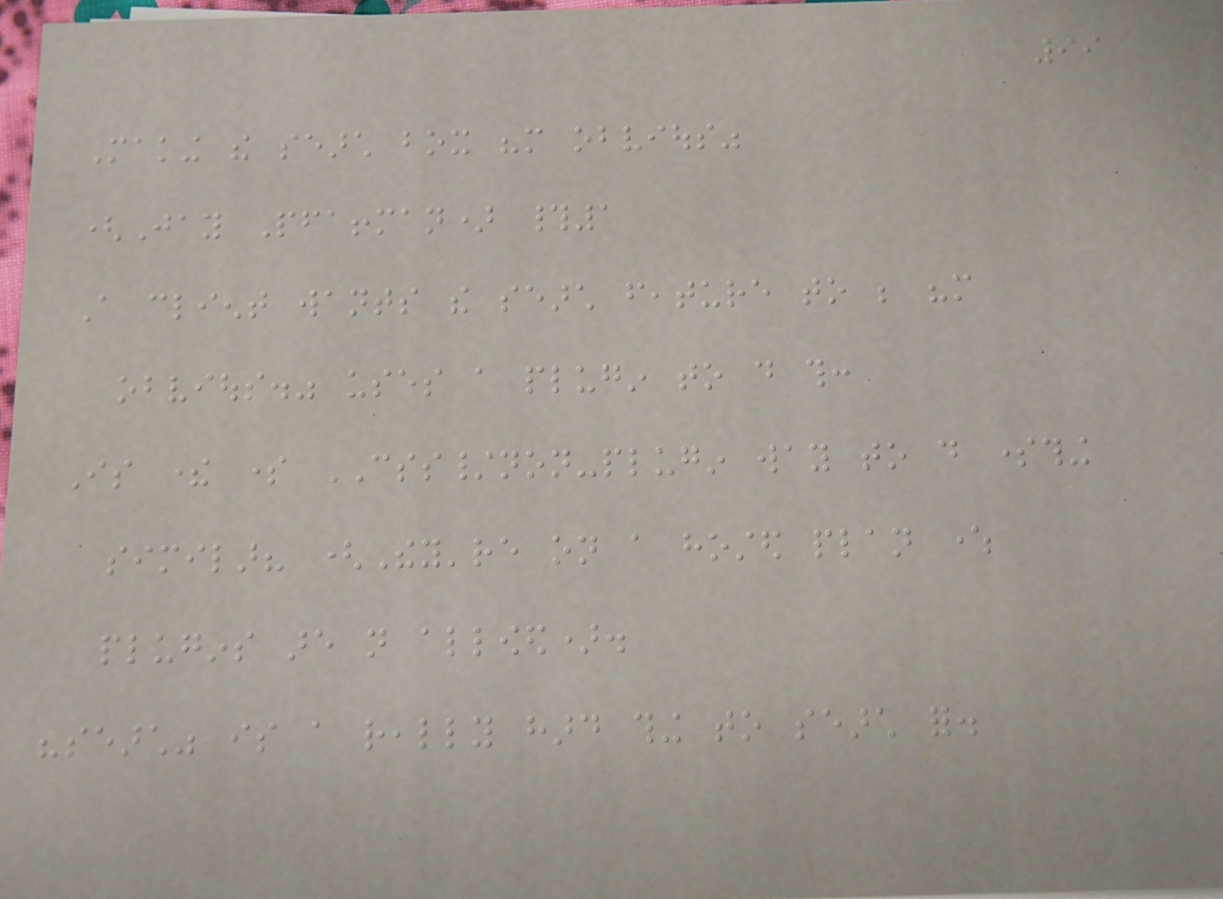99
Making the search box "more obvious"
(Jay Pfaffman) #1
A client wants the search feature to be "more
obvious." uses a plugin to do this:
Is there some CSS/non-plugin way to do something
similar? (They're on a hosted plan where
plugins are not allowed).
"search" is a really hard thing to search for.
